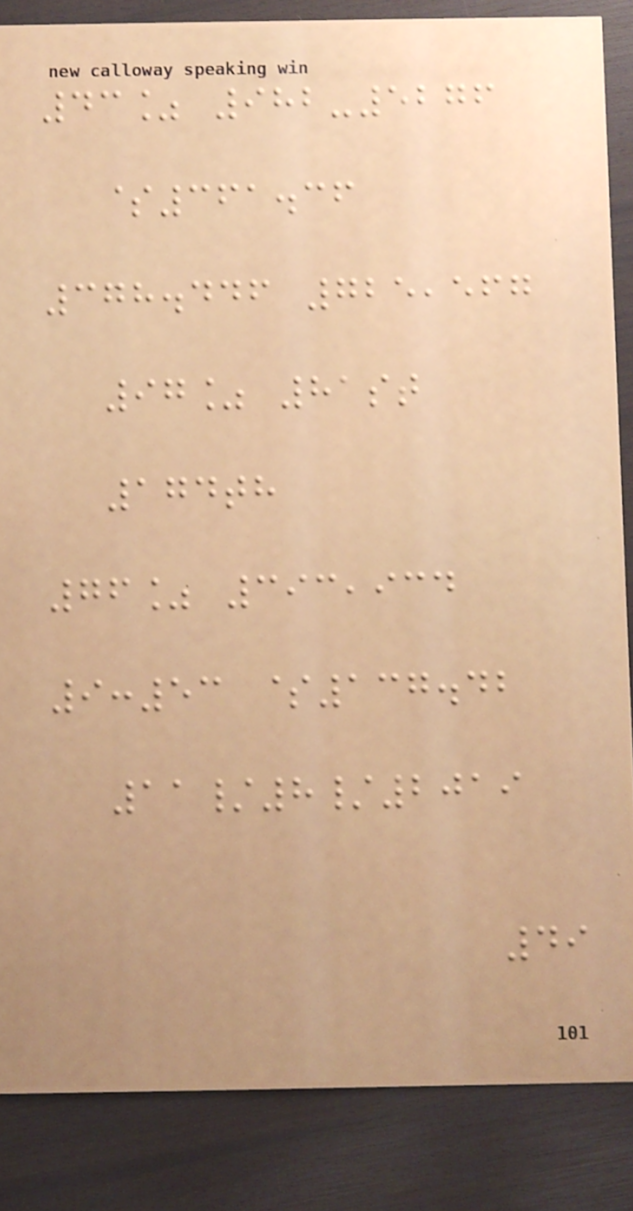43% 982-5276
$361.36
378.446 725,567
97% 81st
174th
76% 393,934
9:53 $137.42
11/8/2019
49
